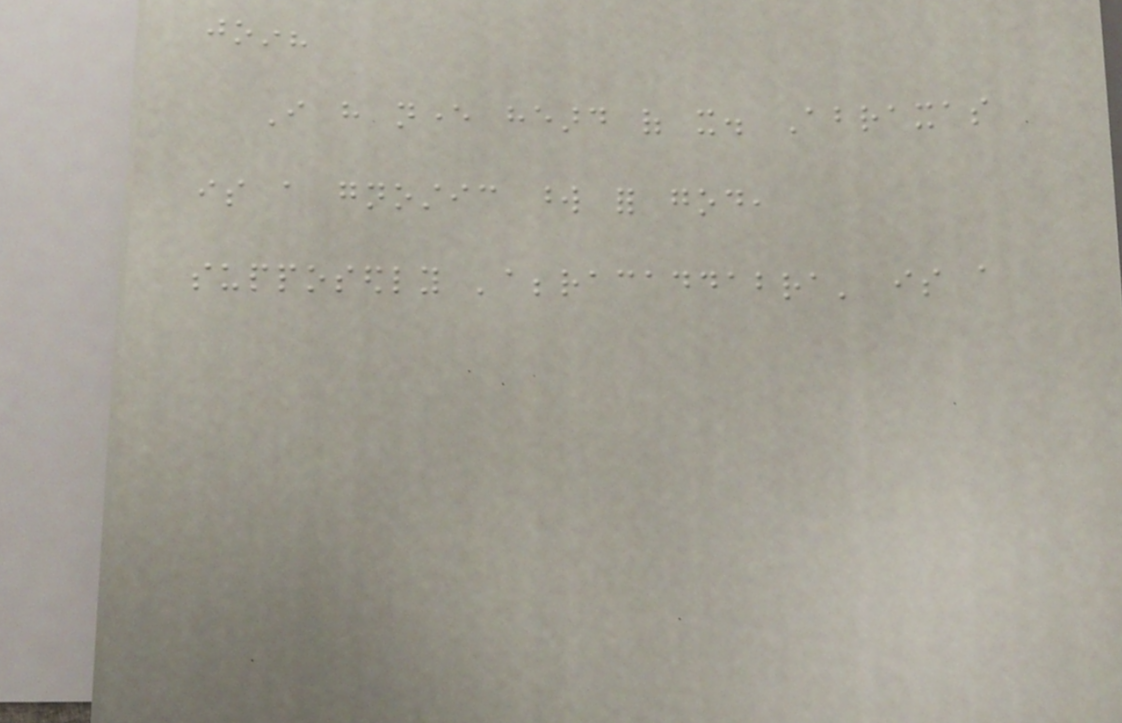join?
I have never heard of it. Abraxas
is a gnostic word for god,
supposedly 'abbracaddabra' is a
